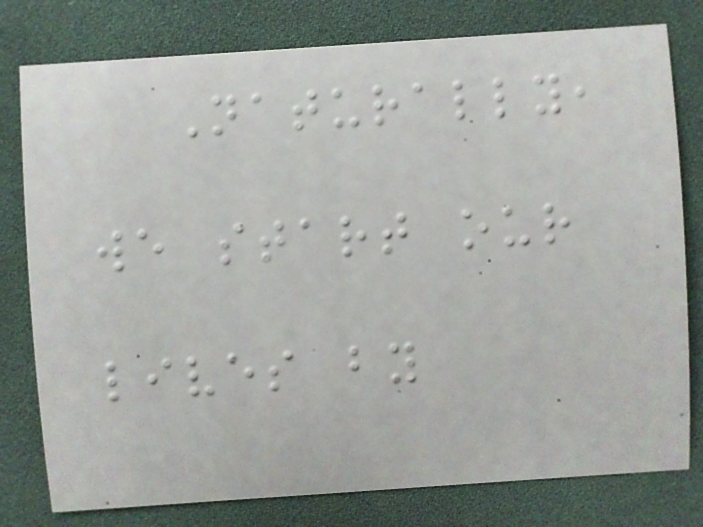Naturally,
we start our
lives by
